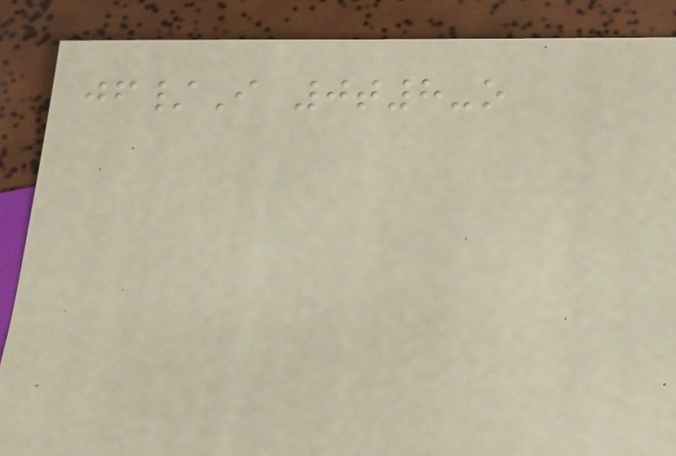jf/I 0t8-o
